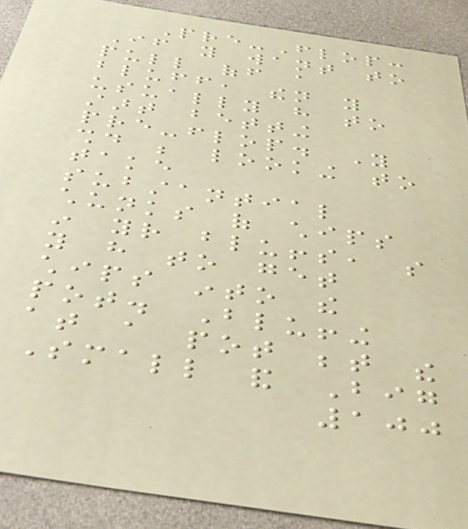Pre-Flop:
If you want to
pull off a
bluff, then you
usually have to
start betting
pre-flop. You
should be looking to
take
substantial
chunks of chips
in your bluffs, so
you have to get
chips into the
pot. Bluffing
at a pot between the
Small and Big
100
